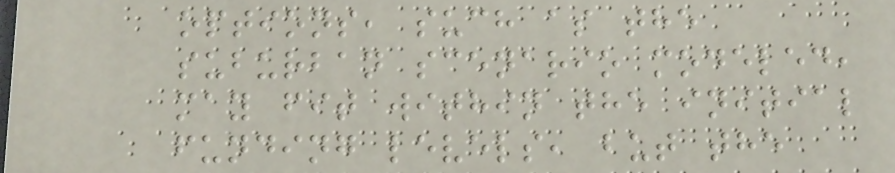options, such as the
suburban scenario modeled,
may fit within the initial
funding levels, but the
